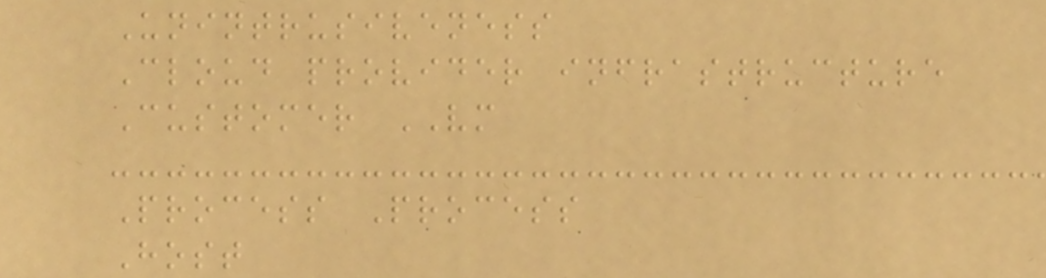Unintrusiveness
Cloud provider infrastructure
Customer VM
Process Process
Host
